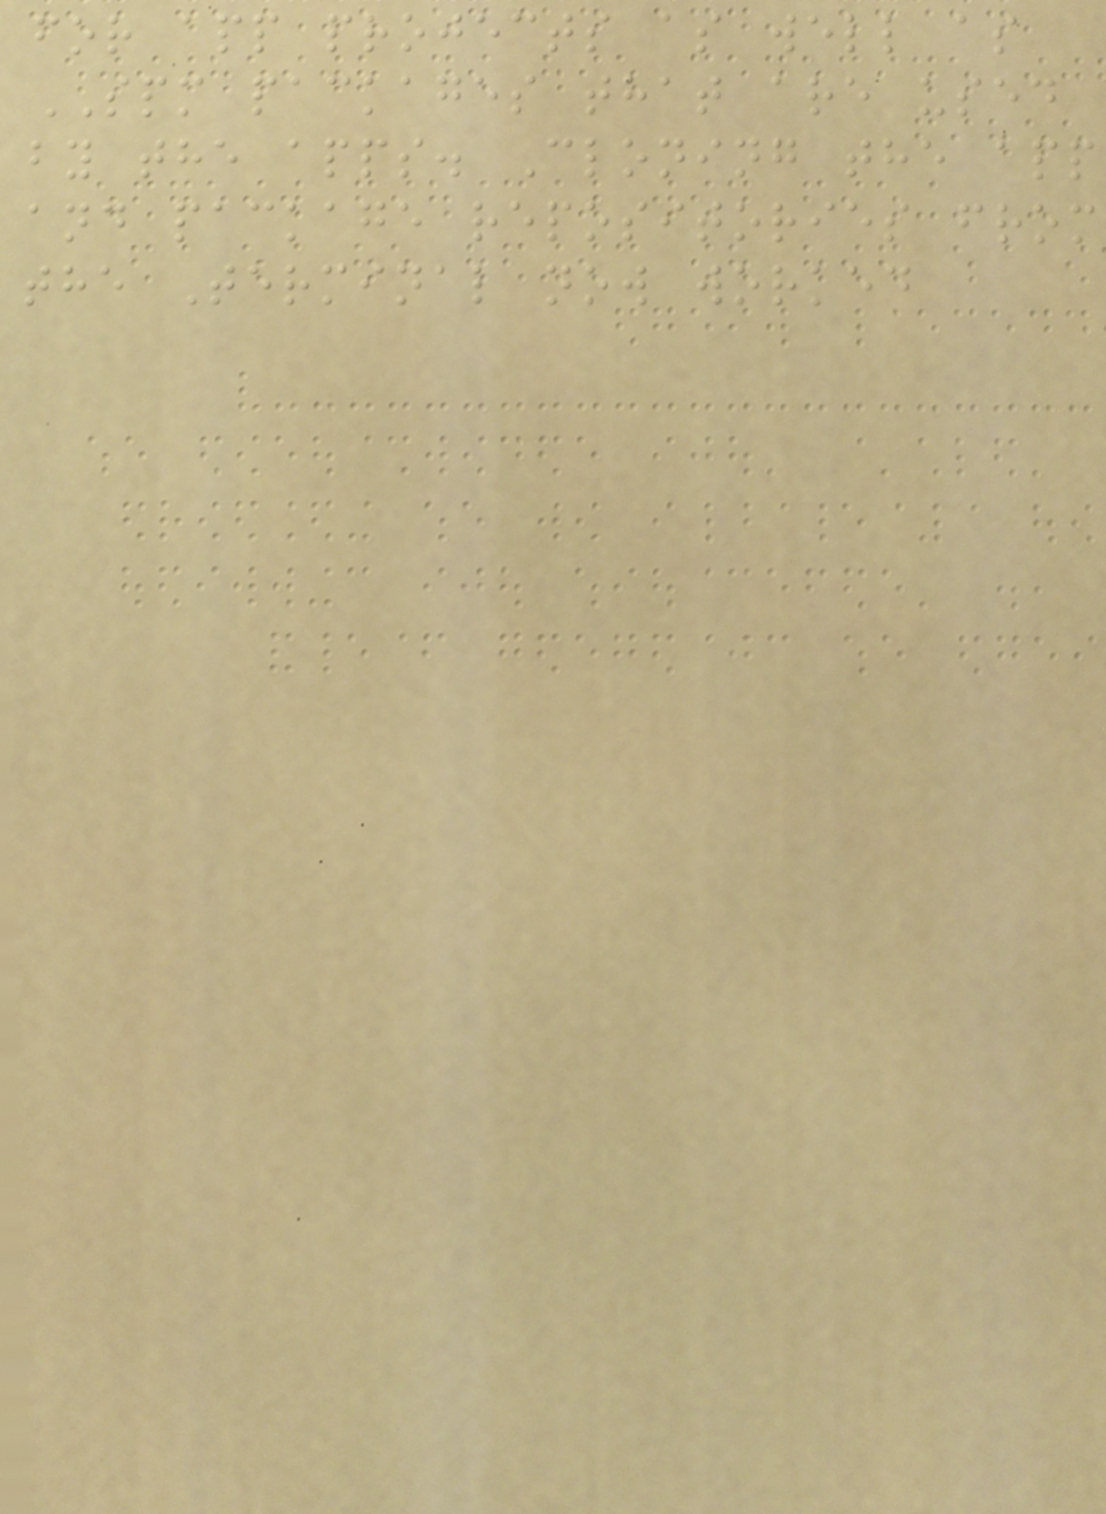for app projects as well as
SPM packages that are used
by the apps. Cloning the app
and package repositories from
the Terminal now worked
